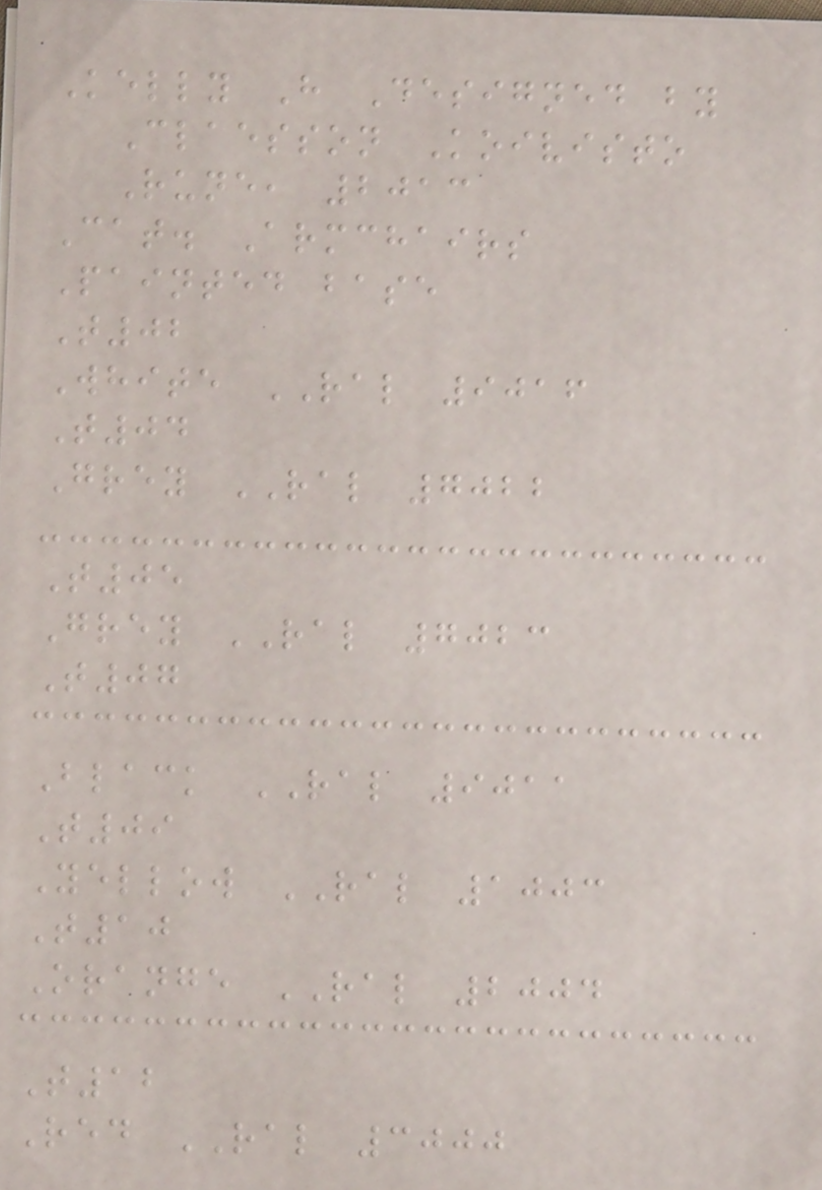Kelly H Designed by
Claesson Koivisto
Rune, 2013
Cat. Armchairs
Painted base
T02
White RAL 9016
T04
Grey RAL 7022
T05
Grey RAL 7023
T07
Black RAL 9011
T09
Yellow RAL 1003
T10
Orange RAL 2004
T12
Red RAL 3000
